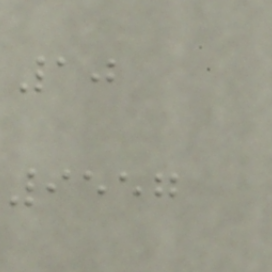10
9557
